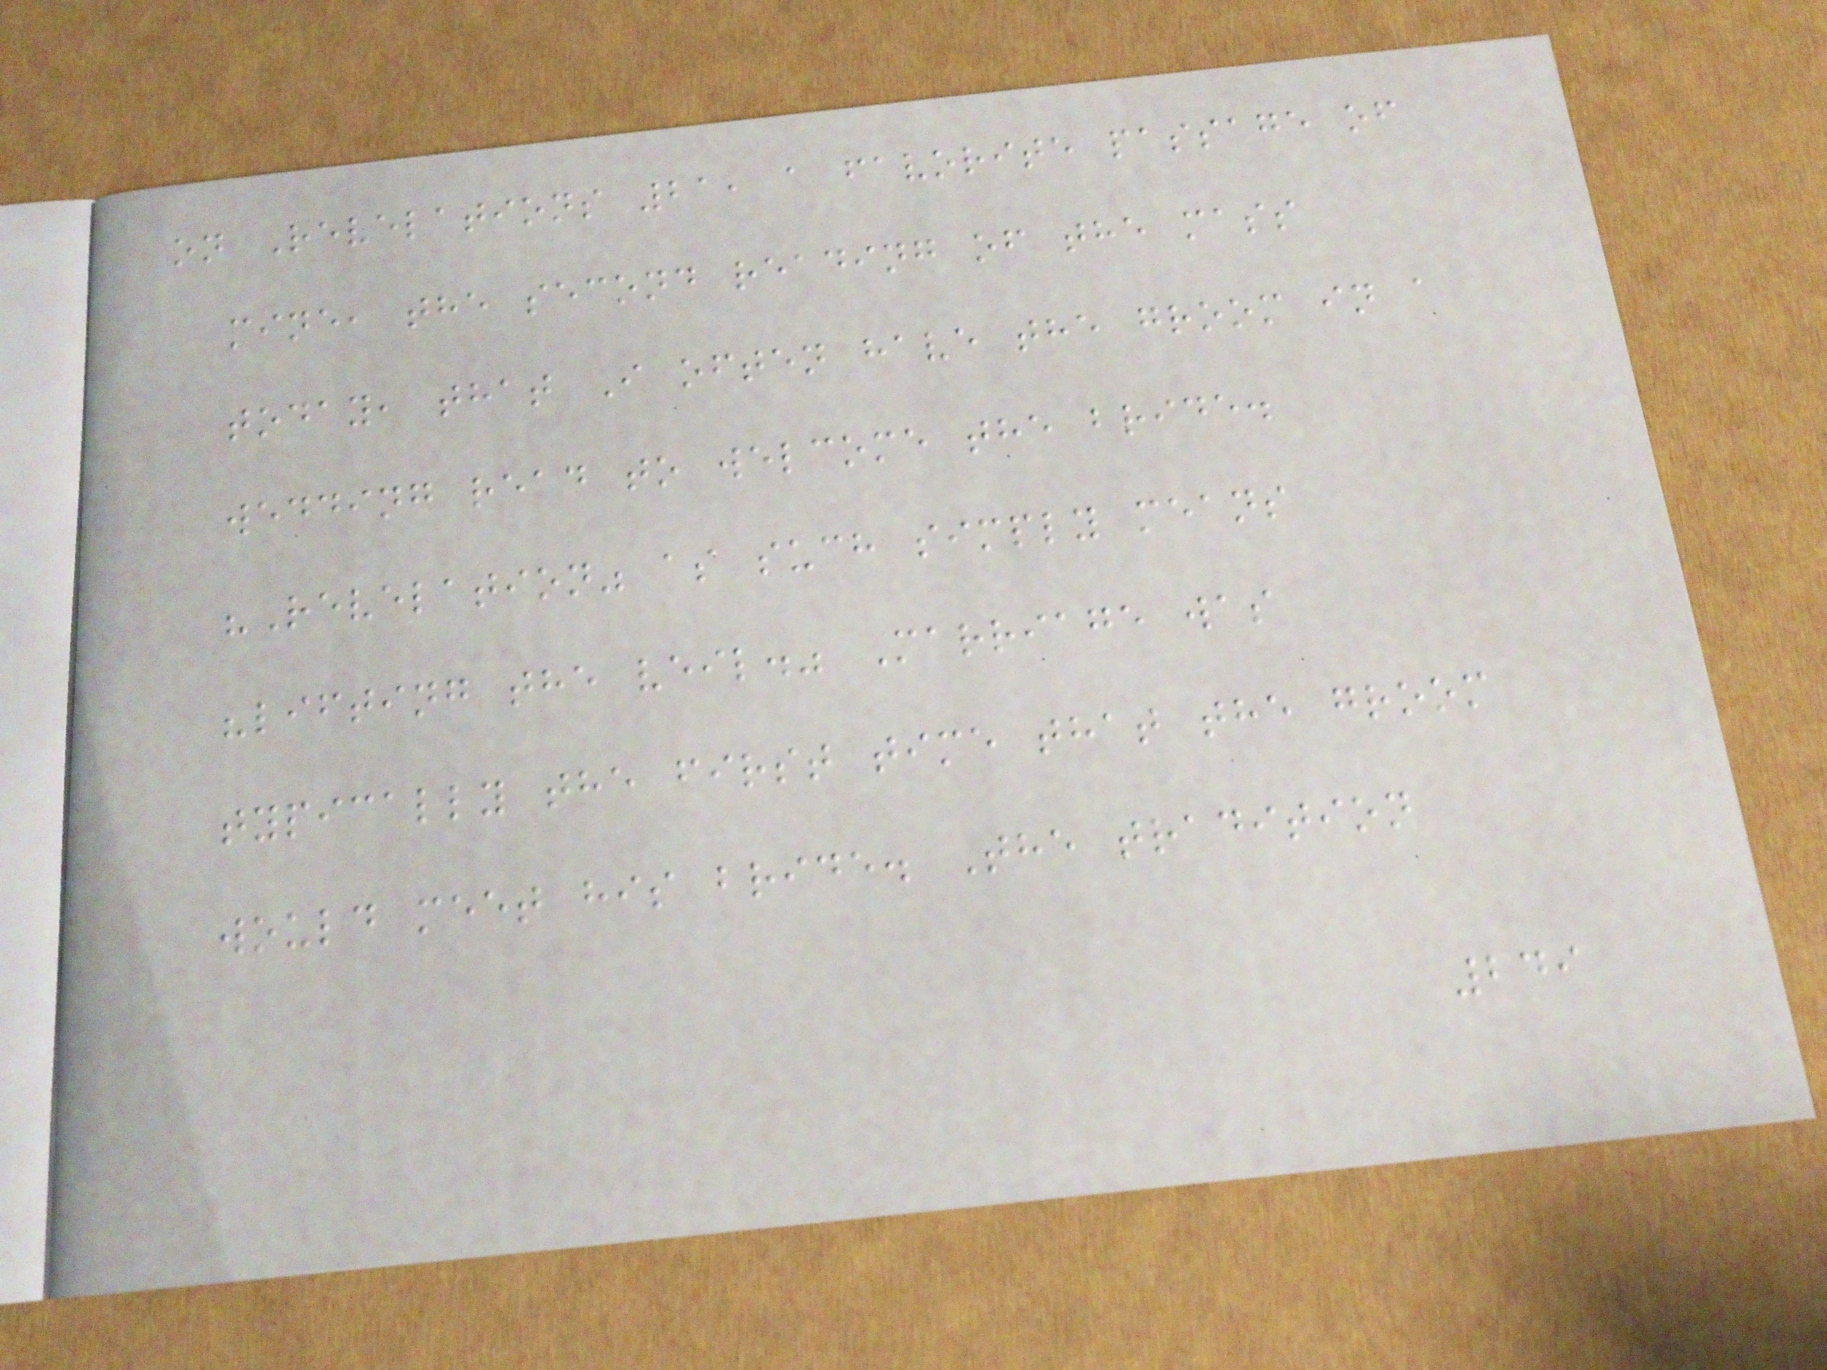on Revelations 21, a favorite passage of
mine, the second reading of the mass
today, that I often have the groom in a
wedding read to welcome the bride.
"Revelation" as such simply means
"lifting the veil." Marriage was
typically the first time that the groom
would meet his bride. The tradition
249
